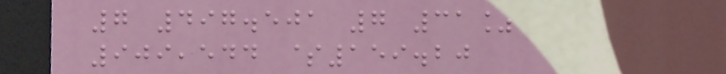7 497.501 7 31%
909,544 $159.20
